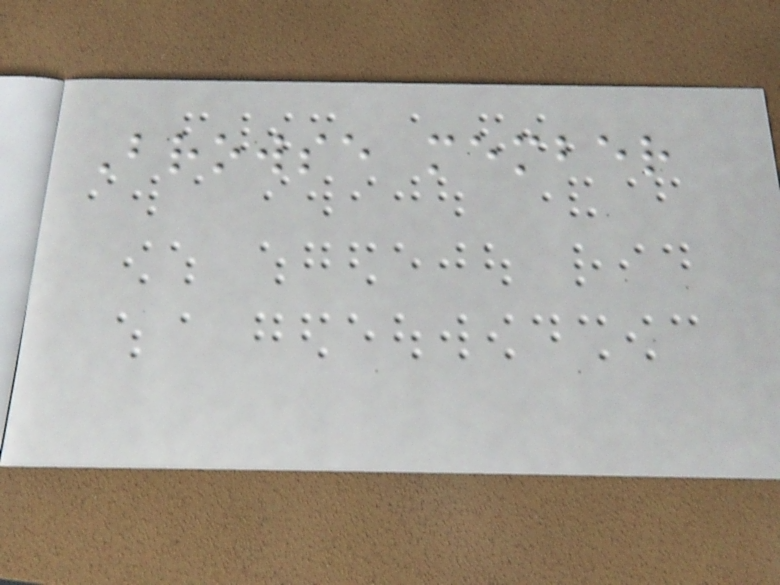Browse member
